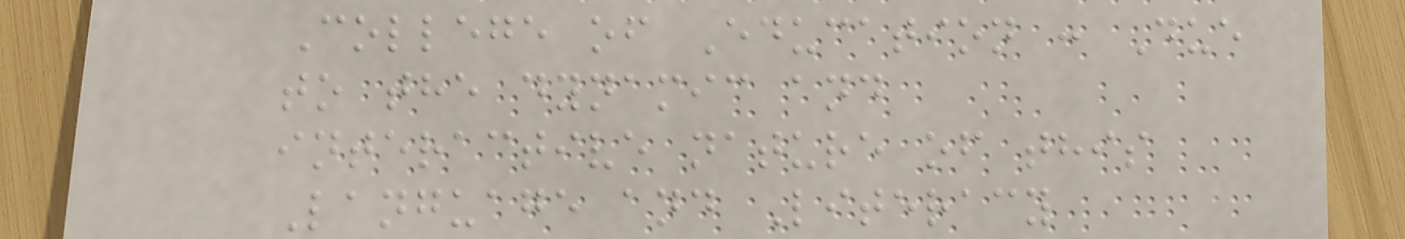College of Education : Due
to the dynamic and
interactive nature of this
Language and Literacy
